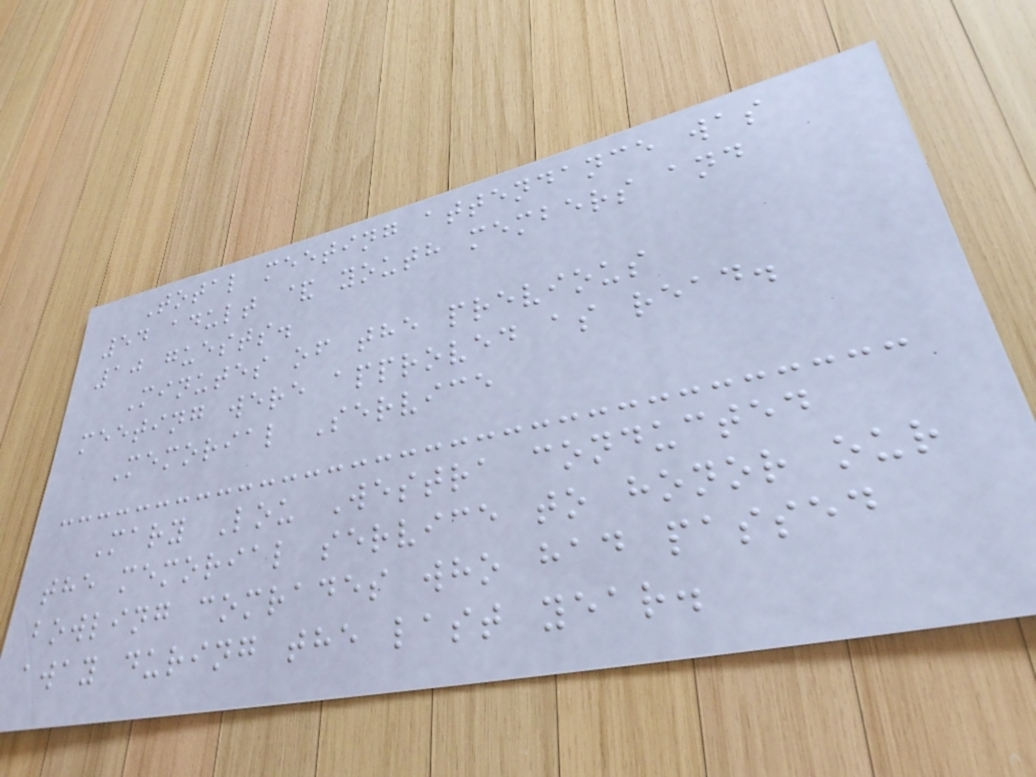Total meeting attendance was
54 adult & youth members and
10 guests.
Minutes of the previous
meeting were approved as read.
Memorial Service
Mary Lou Westra conducted
the memorial service to honor our
bowling comrades who had passed
away during the last year.
